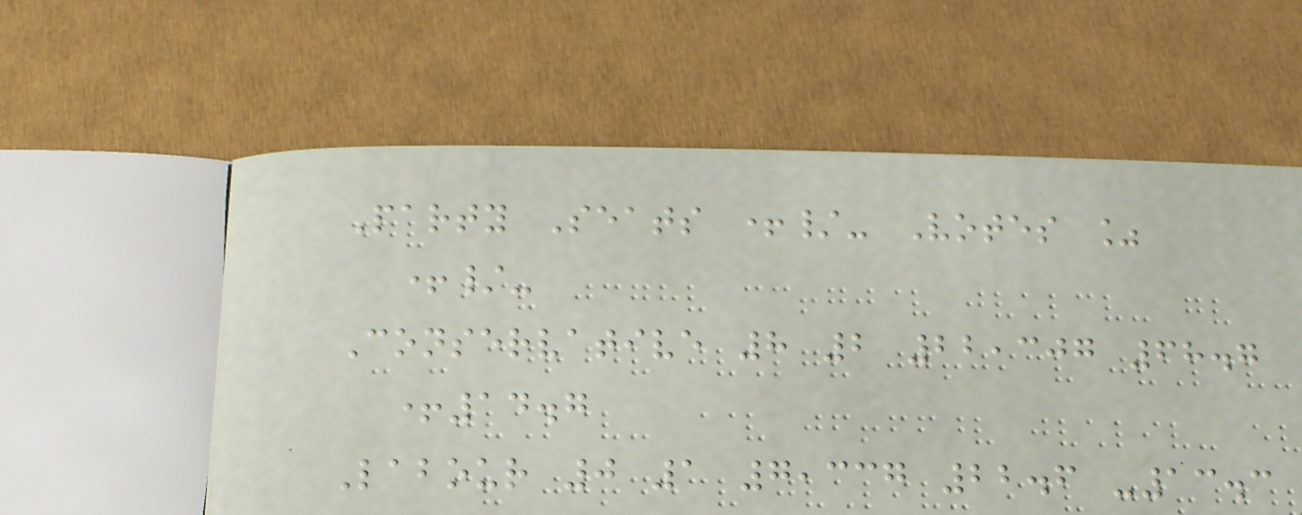Party Seats +/- Votes %
+/-
Conservative 8 2 22,307 68.7
+14.7
Labour 0 1 7,337 22.6 -13.3
